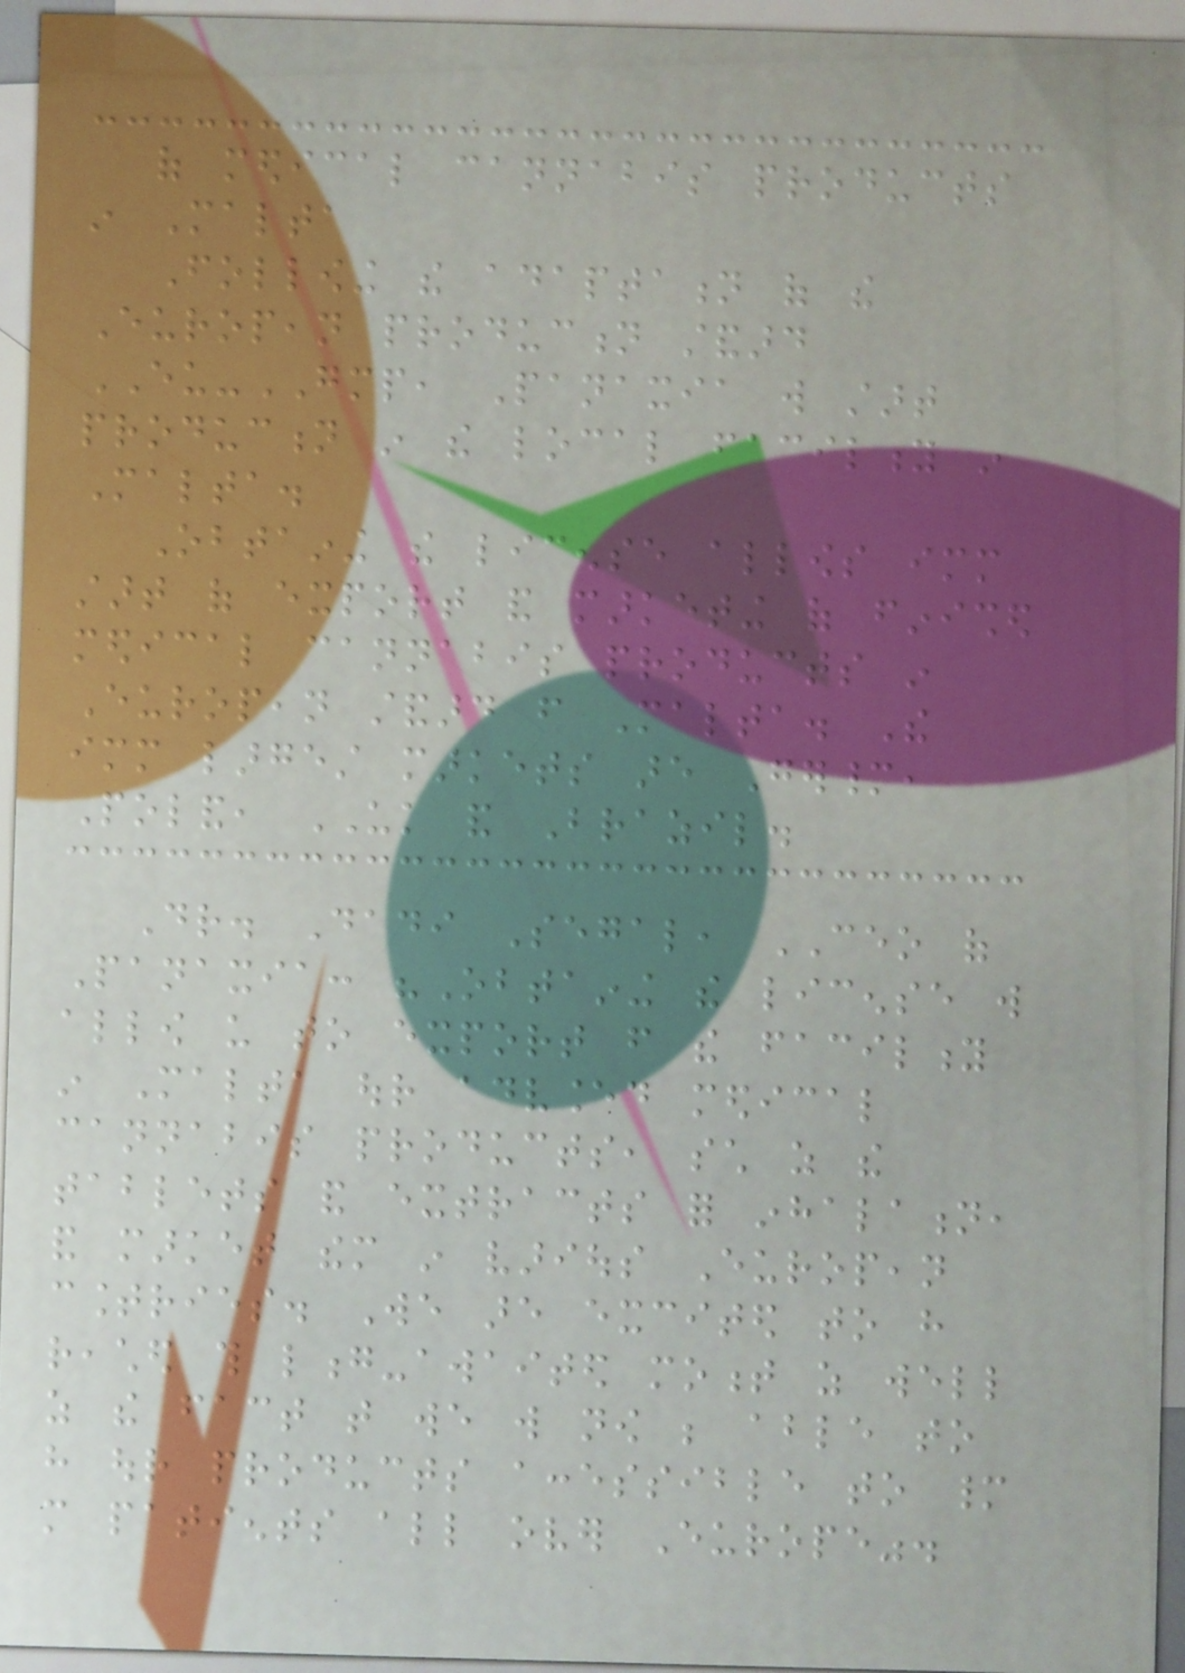of medical cannabis products
in Malta
Following the adaptation of the
European production standard
EU-GMP, Panaxia will start
production in the local facility in
Malta.
Obtaining the license allows immediate
start of export and marketing of finished
medical cannabis products in
European standard from Malta. The
immediate largest markets are Germany,
Poland, UK and Brazil.
Dr. Dadi Segal, CEO of
Panaxia: "Obtaining the license will
allow us to export from the facility
in Malta our advanced medical
cannabis products, such as the
tablets and extracts for inhalation,
and market them in various European
countries. We are excited to have
reached this long-awaited moment as well
as the fact that we will now be able to
have our products accessible to many
more patients all over Europe".
